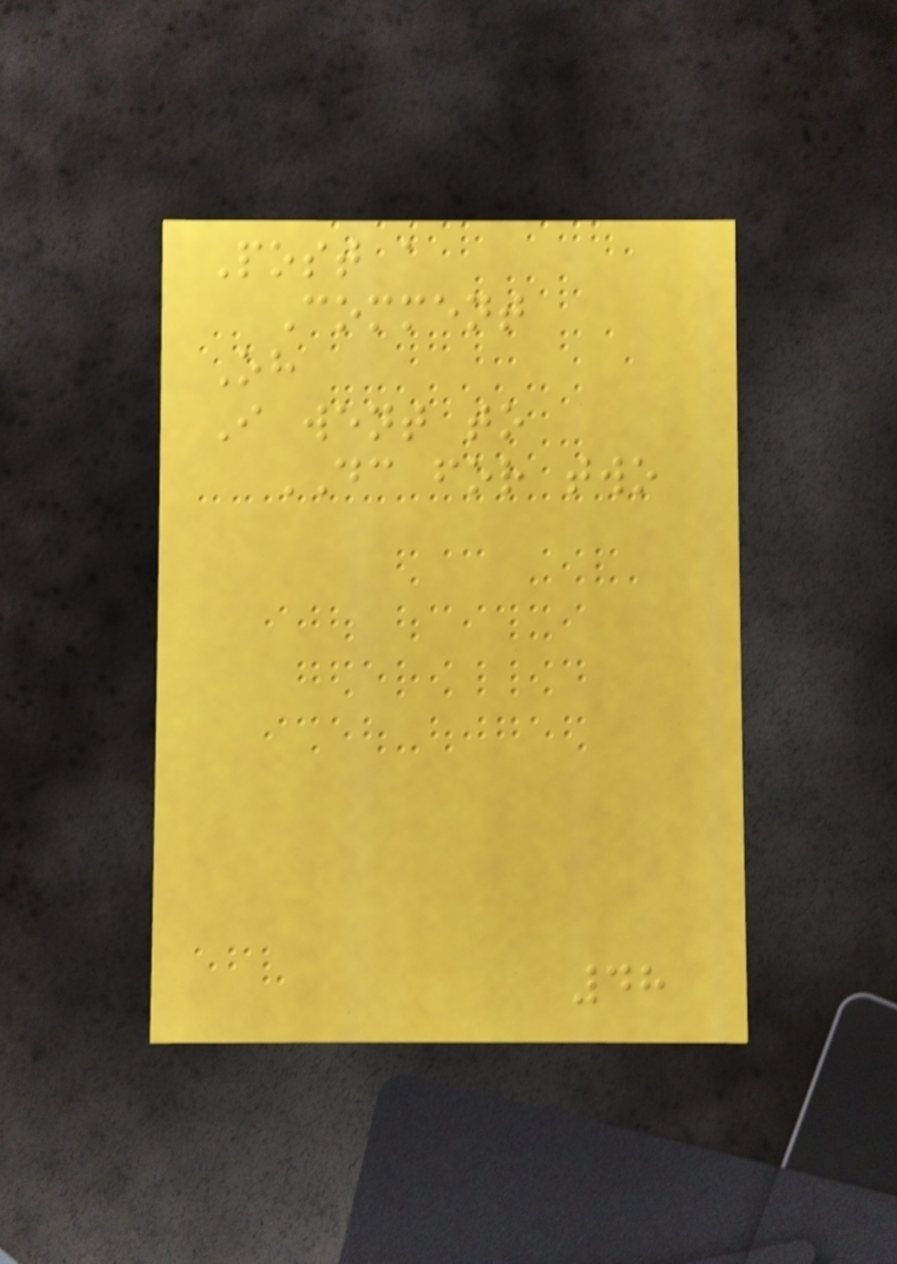Post a
Comment
Oh
I went to
DC for two
48
